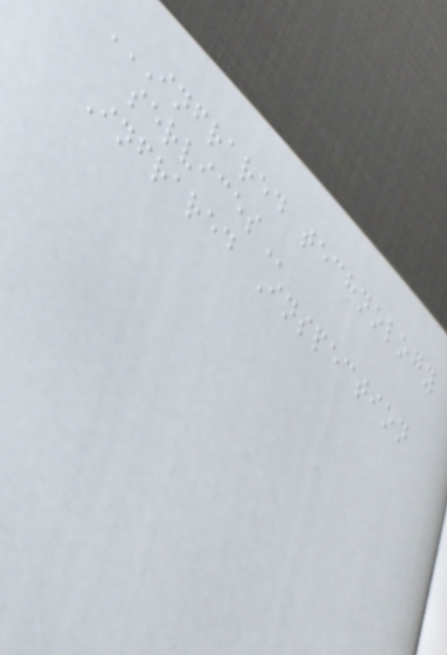INFRARED TECHNOLOGY
SERVICES
Infrared Inspection
